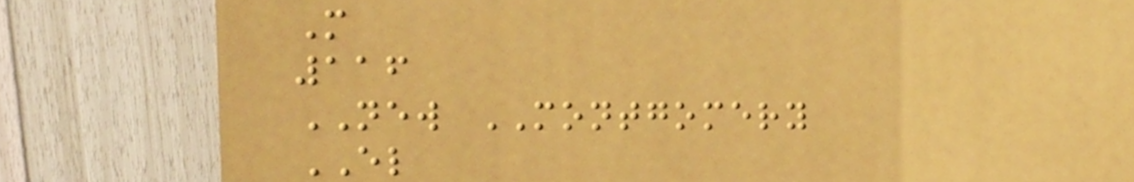M
116
NEW MONTGOMERY
EL
